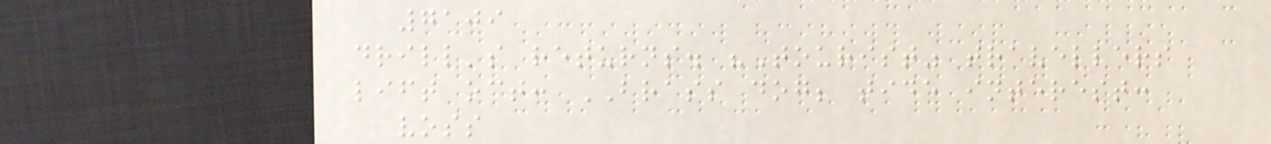7109
drill's returns. "Tourist" travellers
lift oct: BRASS dog; tide interest:
voss
